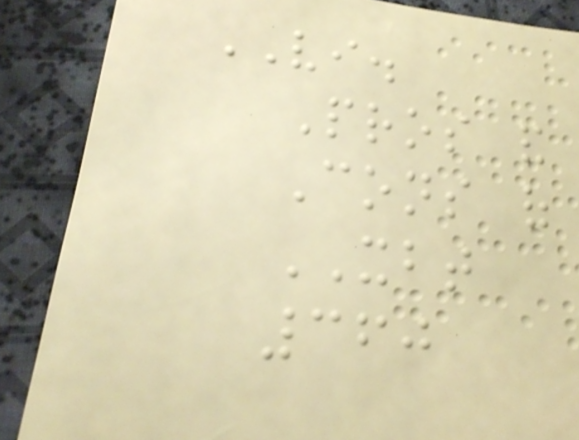VI.
Pros and
Cons of
XBT
360
